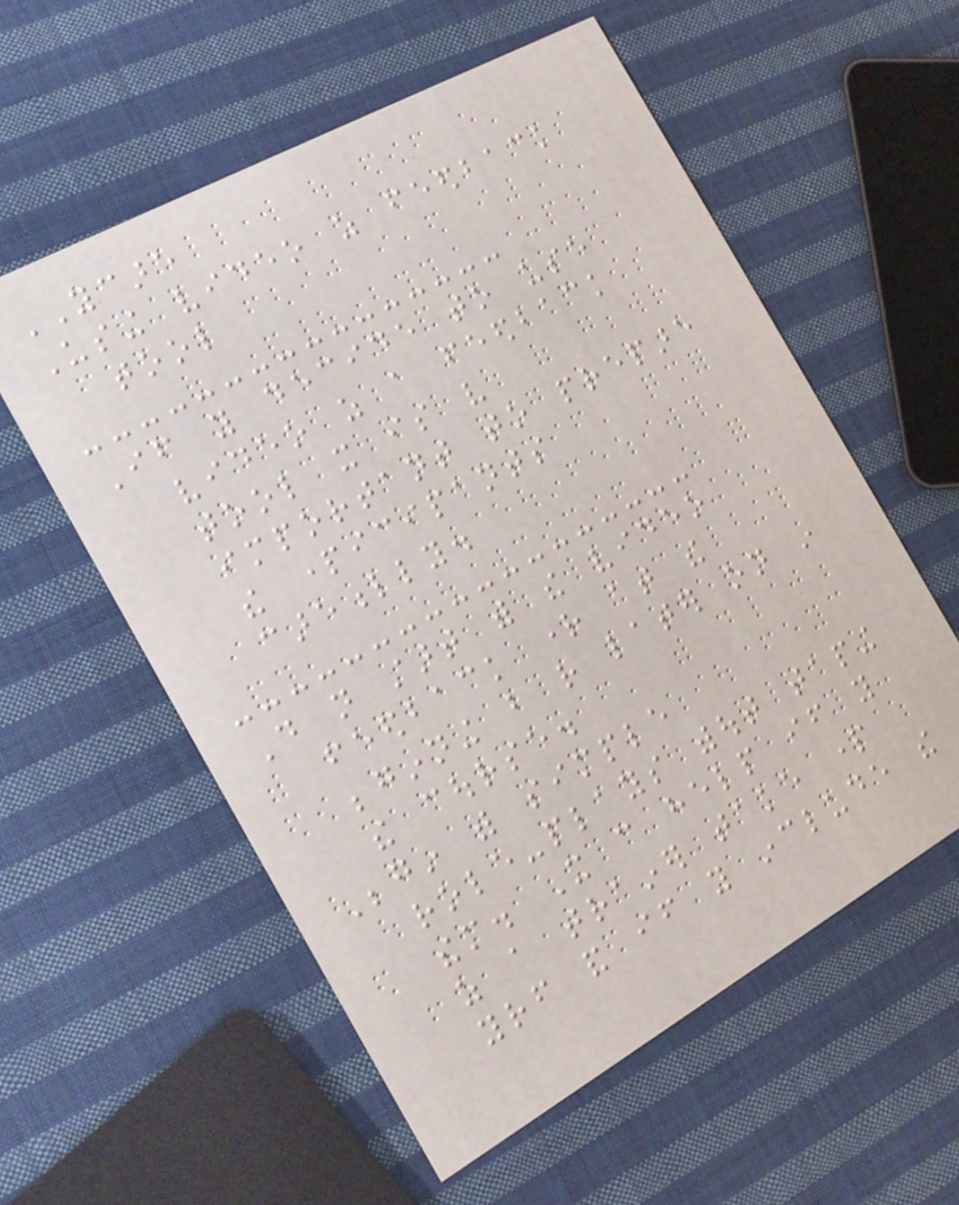YCARE
Using video as feedback
tool
If you decide to use
video as a feedback
tool it is very
important to prepare
the participants
carefully.
Do not start with the video
feedback right at the
beginning but rather later on in
the course.
Begin with simple
role-plays without taping
them. It can help if you
as a trainer take part
yourself and if you include the
